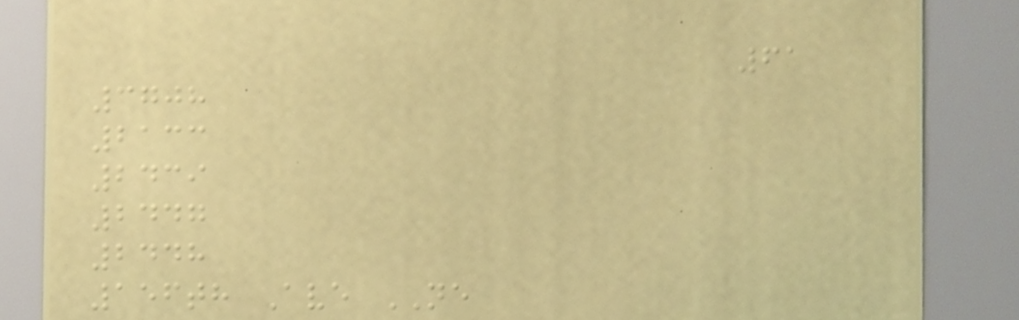61
3708
2133
2439
2447
2448
156th Ave NE
